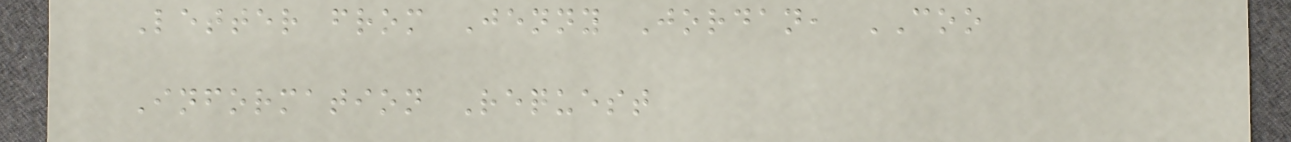Letter from Jenny Jordan, COO
Information Request
